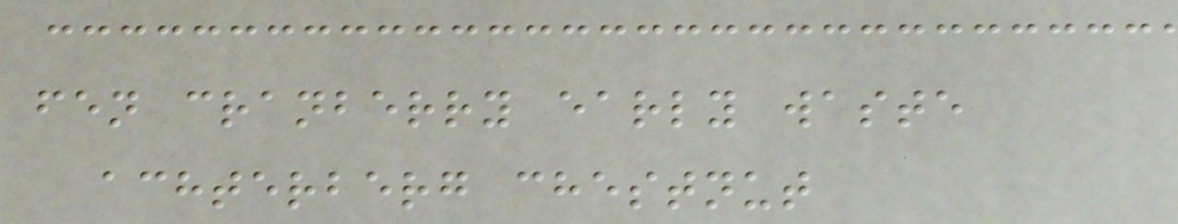fen cranberry early waste
achterberg chestnut
